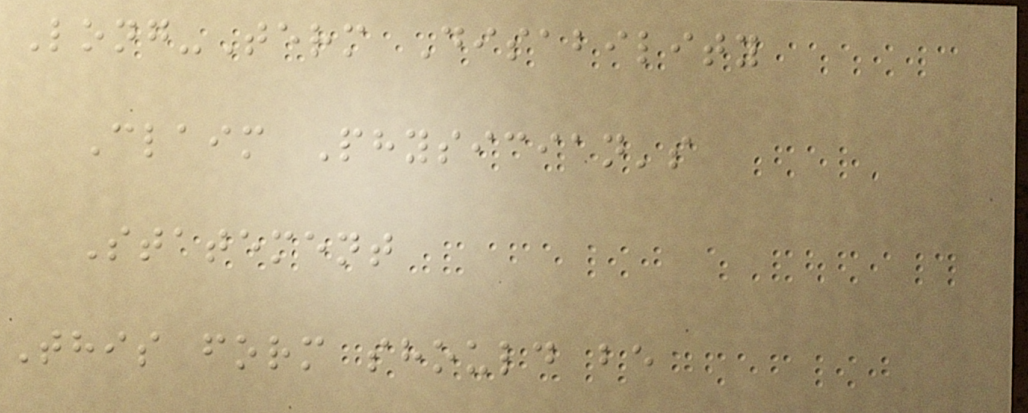Long-Term Disability
Claim Physician's
Statement
This form should be
